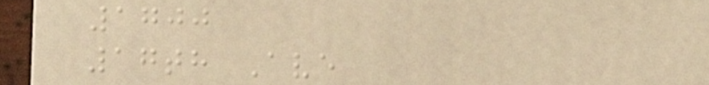1700
17th Ave
